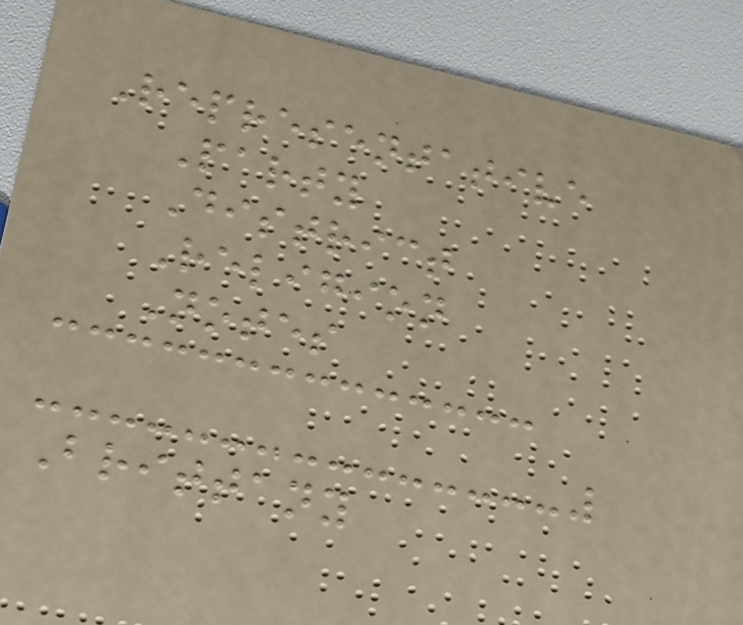Representative
Party
District
Religion
Notes
Brittany
